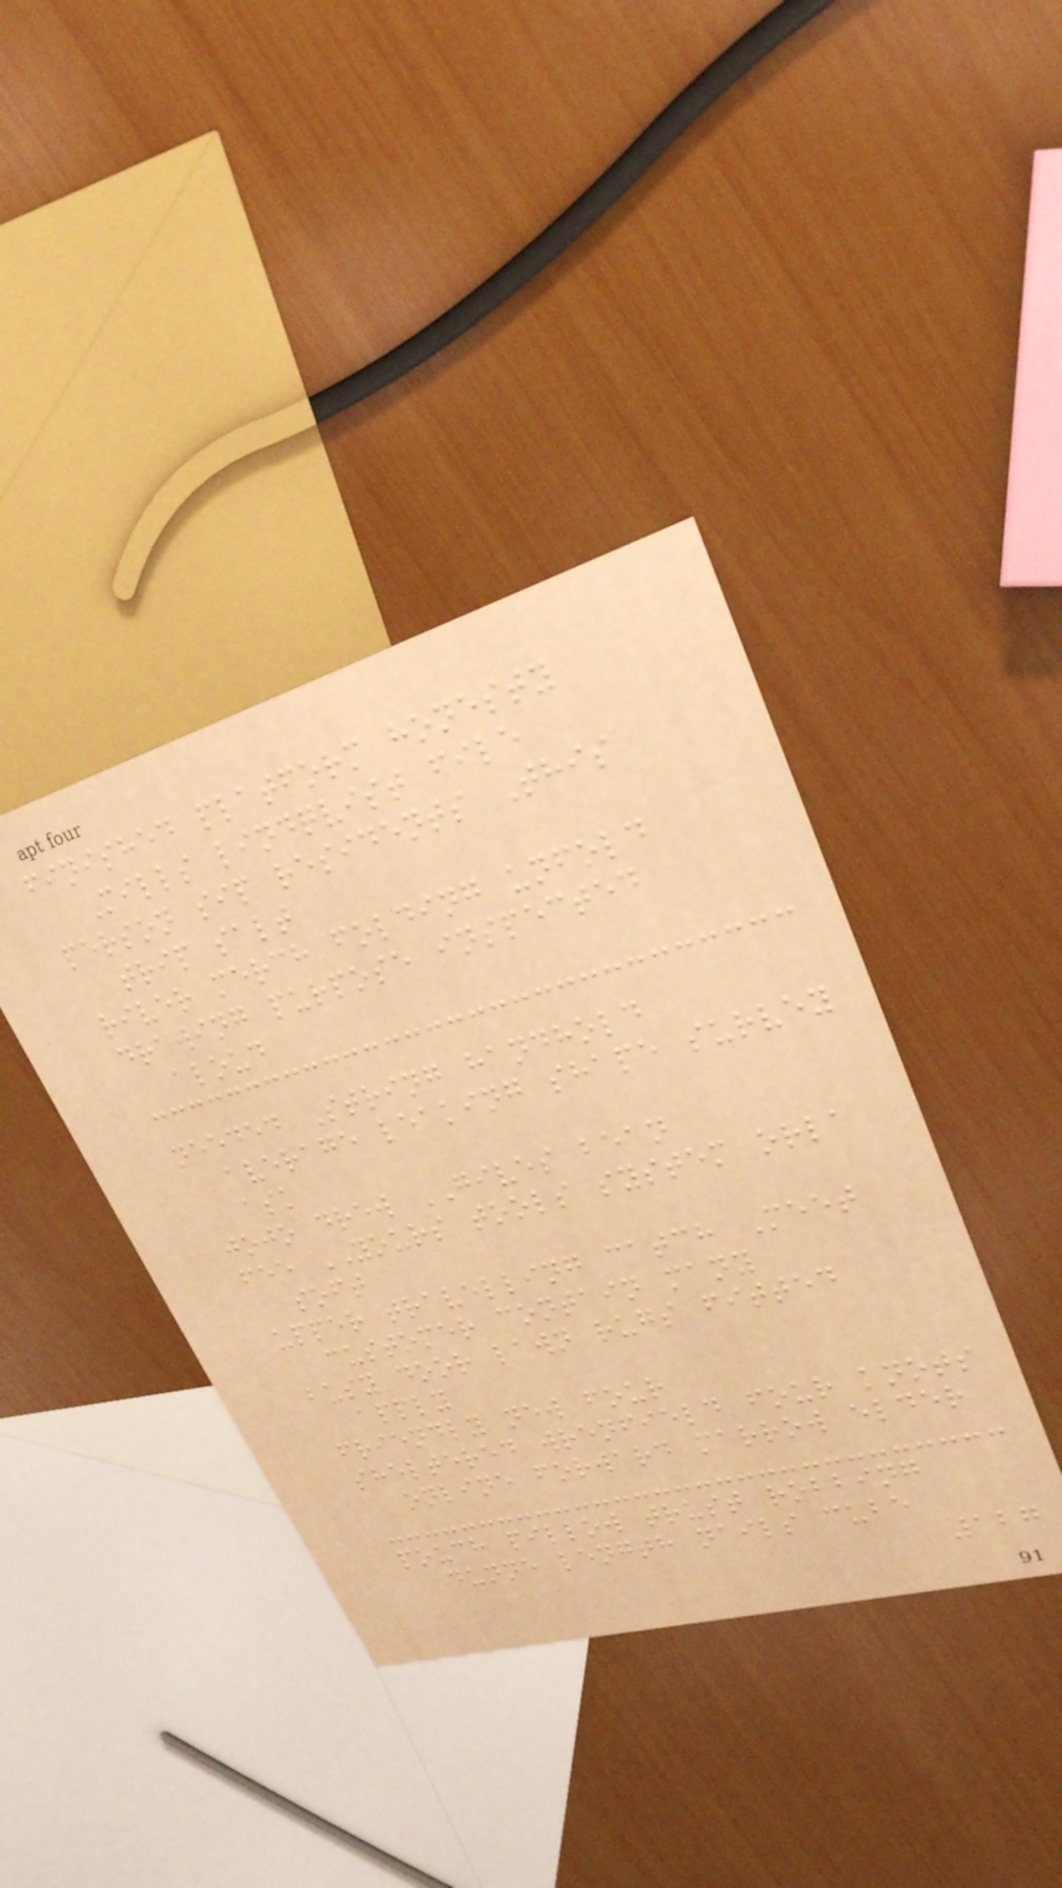finished platform honesty
Mills lindqvist file
person sip residents This
trip salt
river merch folding unfold
drawing purpose inspected
aloud
needed String handhold
average leaking shape survey
ask
jojo drew GIVES bean
fee YOURS tools system orla
soft
upper travelling catch Meet
customer contain many
busy door lawn rugs fitted
apply
friendly new four
sheltered wrenfield four knots
online forward marrow elder
pouch pillow trust robbing
dunne length nails cube
127
